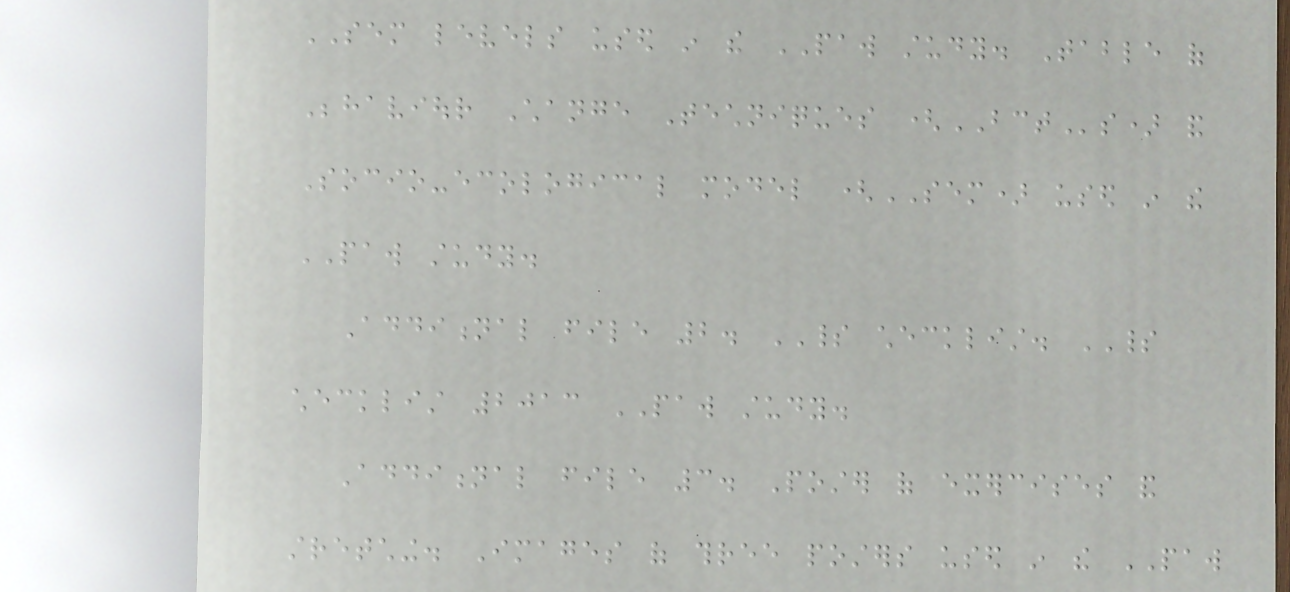SEM levels used in the PAW study. Table of
Behaviour Change Techniques (BCTs) and
Socio-ecological model (SEM) used in the
PAW study.
Additional file 2. SPIRIT checklist. SPIRIT
checklist 2013 PAW study.
Additional file 3. Poster of exercises and
stretching. Images of three posters used in the PAW
